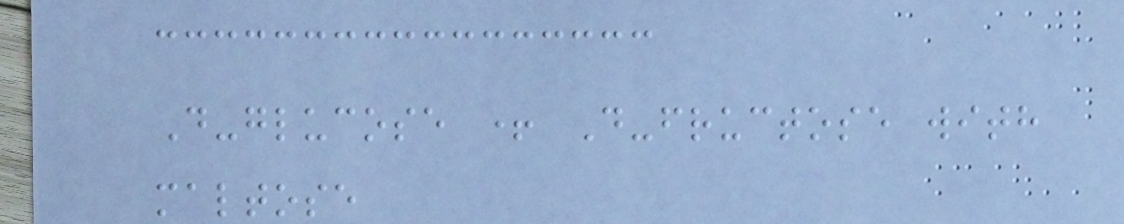D-glucose + D-fructose with
maltose
